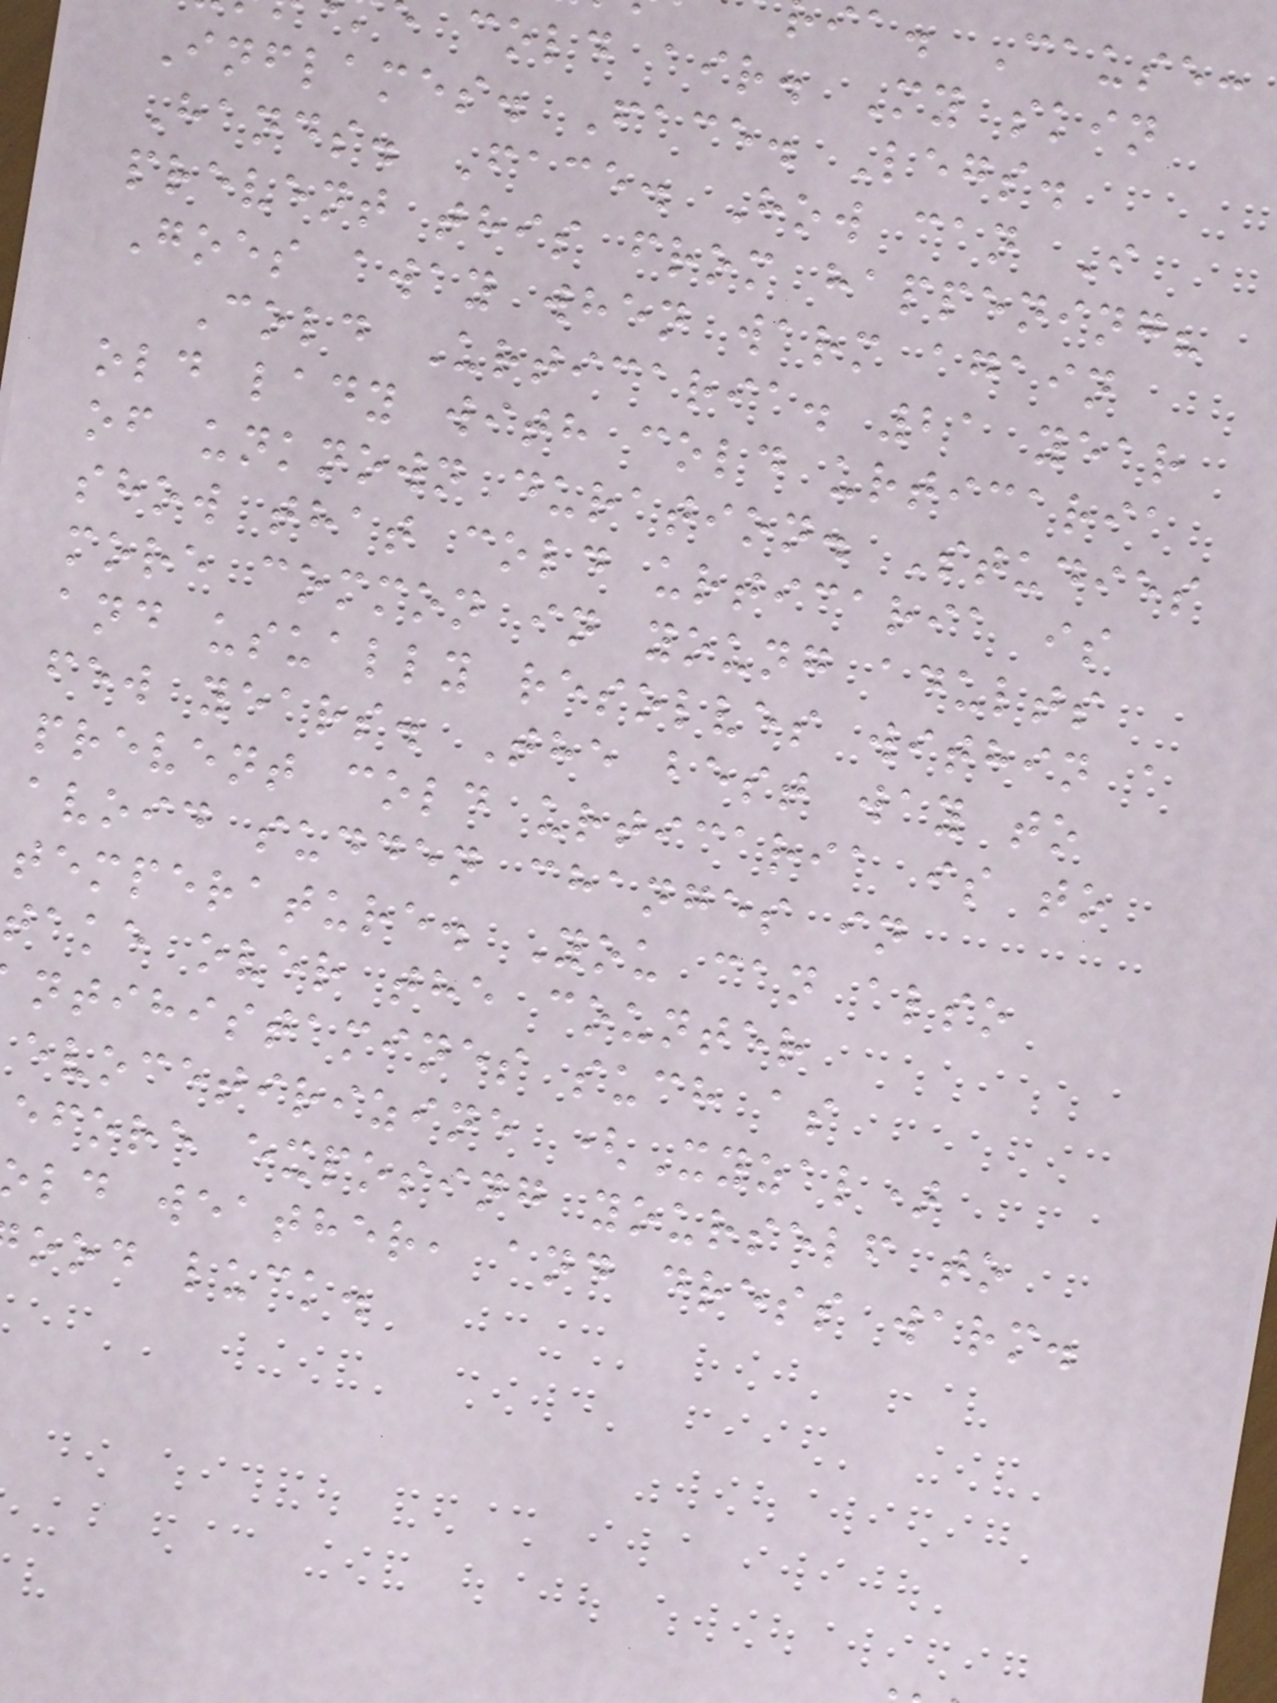ia. Cause:
cold air. My skin
Inflames. Face. Legs.
Hands. Face. How can I
prevent this from happening?
Goes away when warm again
Cold Urticaria. 21 year
old lady with cold urticaria
of unknown duration. Studies
show that cold urticaria is
more common in young adults
and usually resolves within a
few years. The best way to
prevent cold urticaria is to
avoid sudden changes in
temperature. You can also
take over the counter
ntihistamines such as
evocetirizine (Xyzal)
efore exposing yourself to
ld weather, and dress warm.
ood luck.
